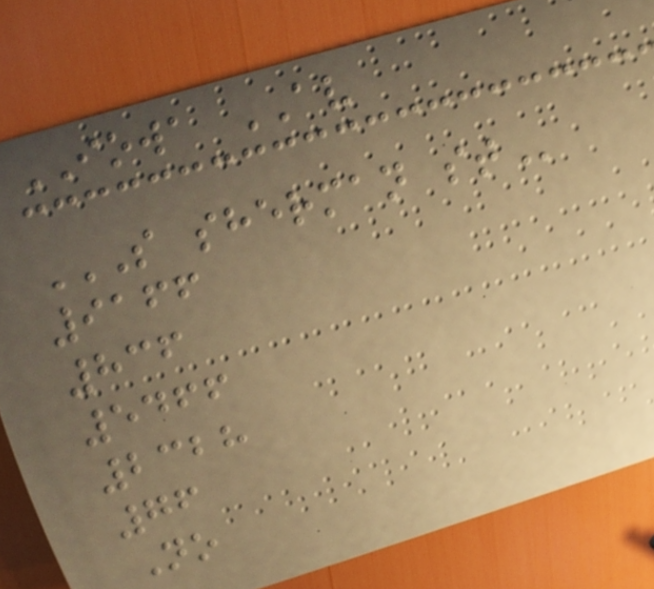IOWA AV
S SHERMAN ST
9166
836
5466
2328
76
No
